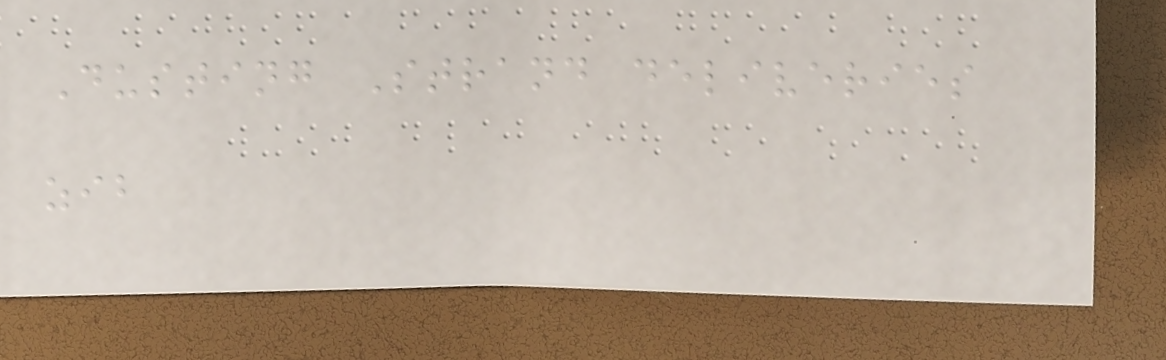Dusting Strand deliveries
zib
